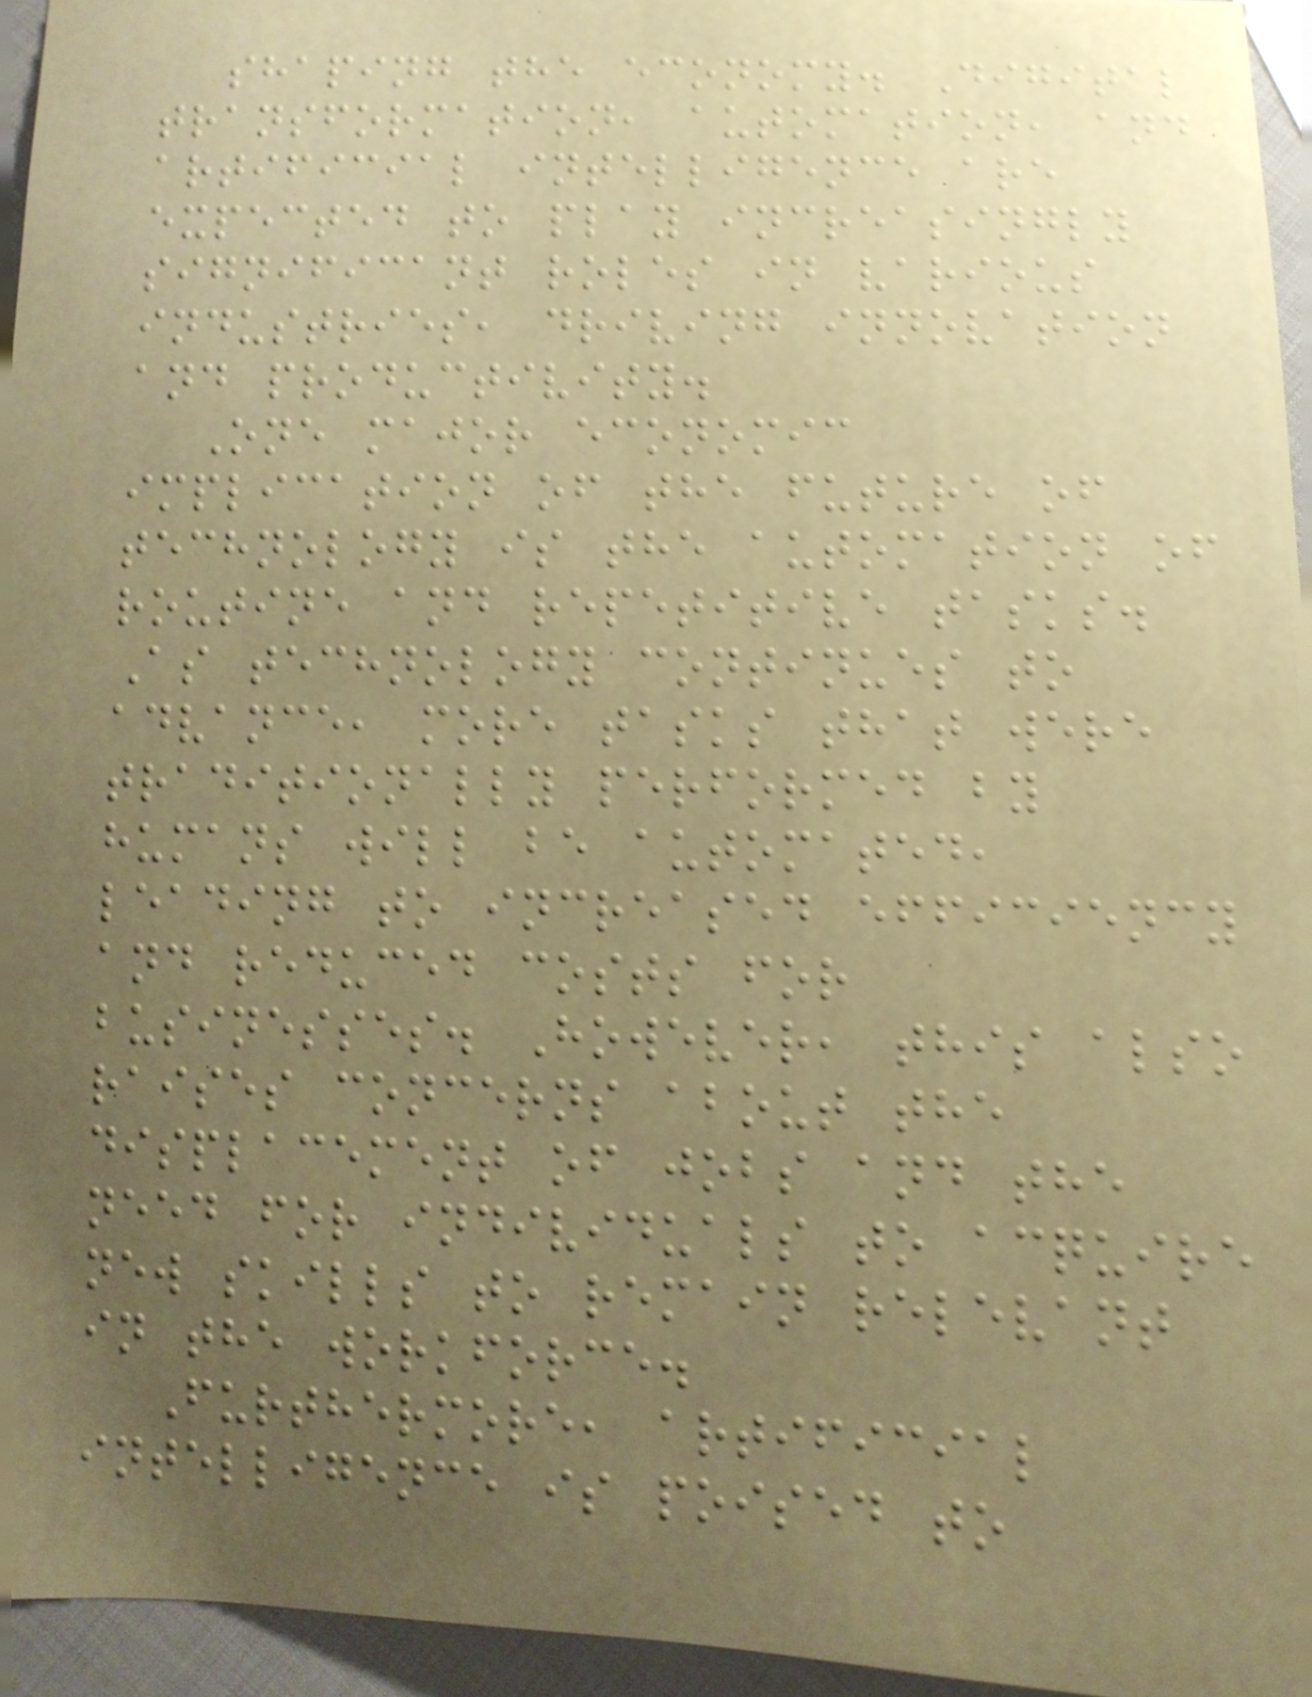shaping the economy. Digital
transformation, automation, and
artificial intelligence are
expected to play increasingly
significant roles in various
industries, driving innovation
and productivity.
One major economic
implication of the future of
technology is the automation of
routine and repetitive tasks.
As technology continues to
advance, more tasks that were
traditionally performed by
humans will be automated,
leading to increased efficiency
and reduced costs for
businesses. However, this also
raises concerns about the
displacement of jobs and the
need for individuals to acquire
new skills to remain relevant
in the workforce.
Furthermore, artificial
intelligence is poised to
